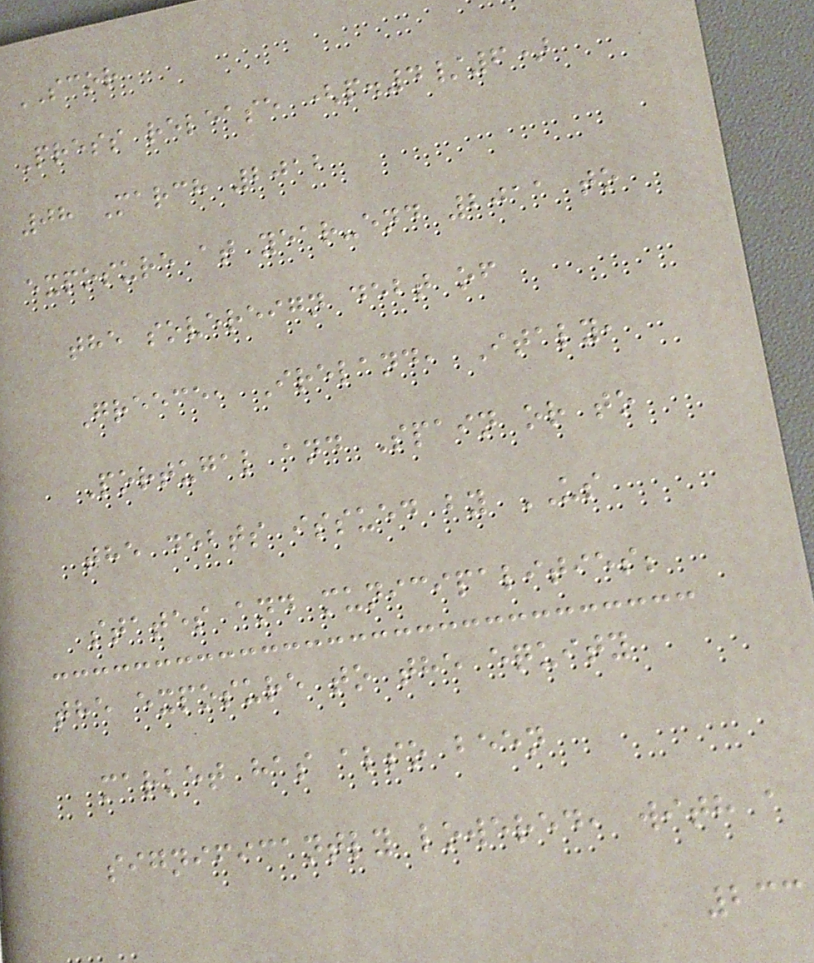SCOR
Press release (p.4/6)
08 March 2012
exposure at year-end 2011 to
the sovereign debt of
Greece, Ireland, Italy,
Portugal and Spain or to
the debts issued by US
states and municipalities;
the exposure to the equity
market has also been
significantly lowered, with a
233
